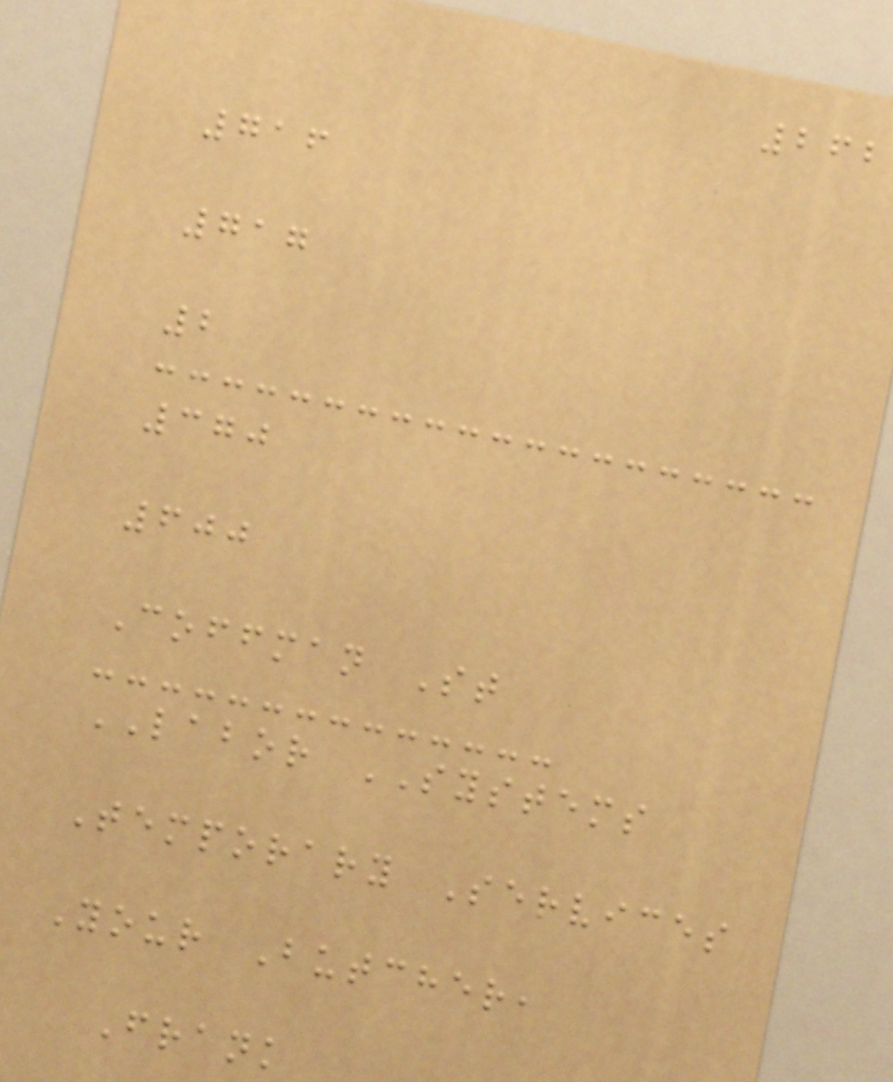262
716
717
2
370
600
Coffman St
LABOR SYSTEMS
Temporary Services
Your Butcher,
Frank
